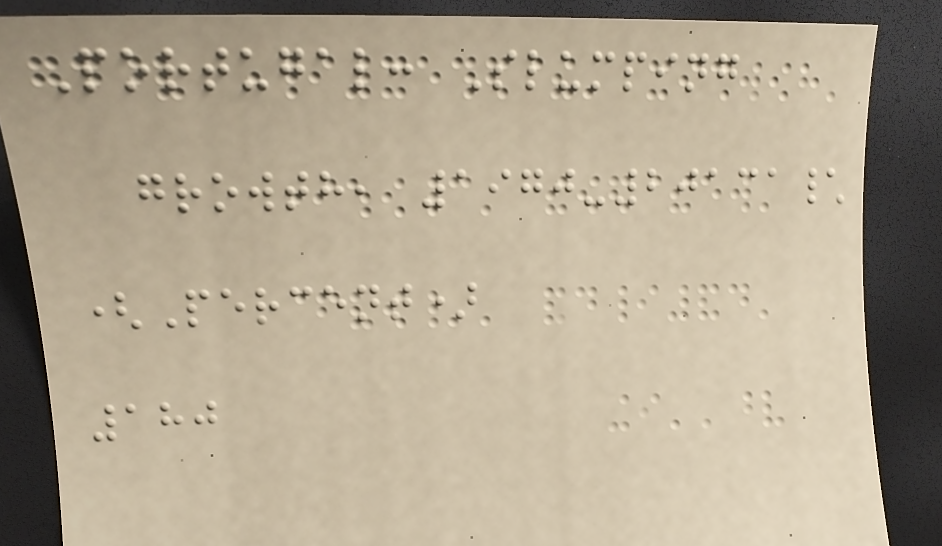Portugal: Slumping
growth, 1970-20131\
(Percent)
180
